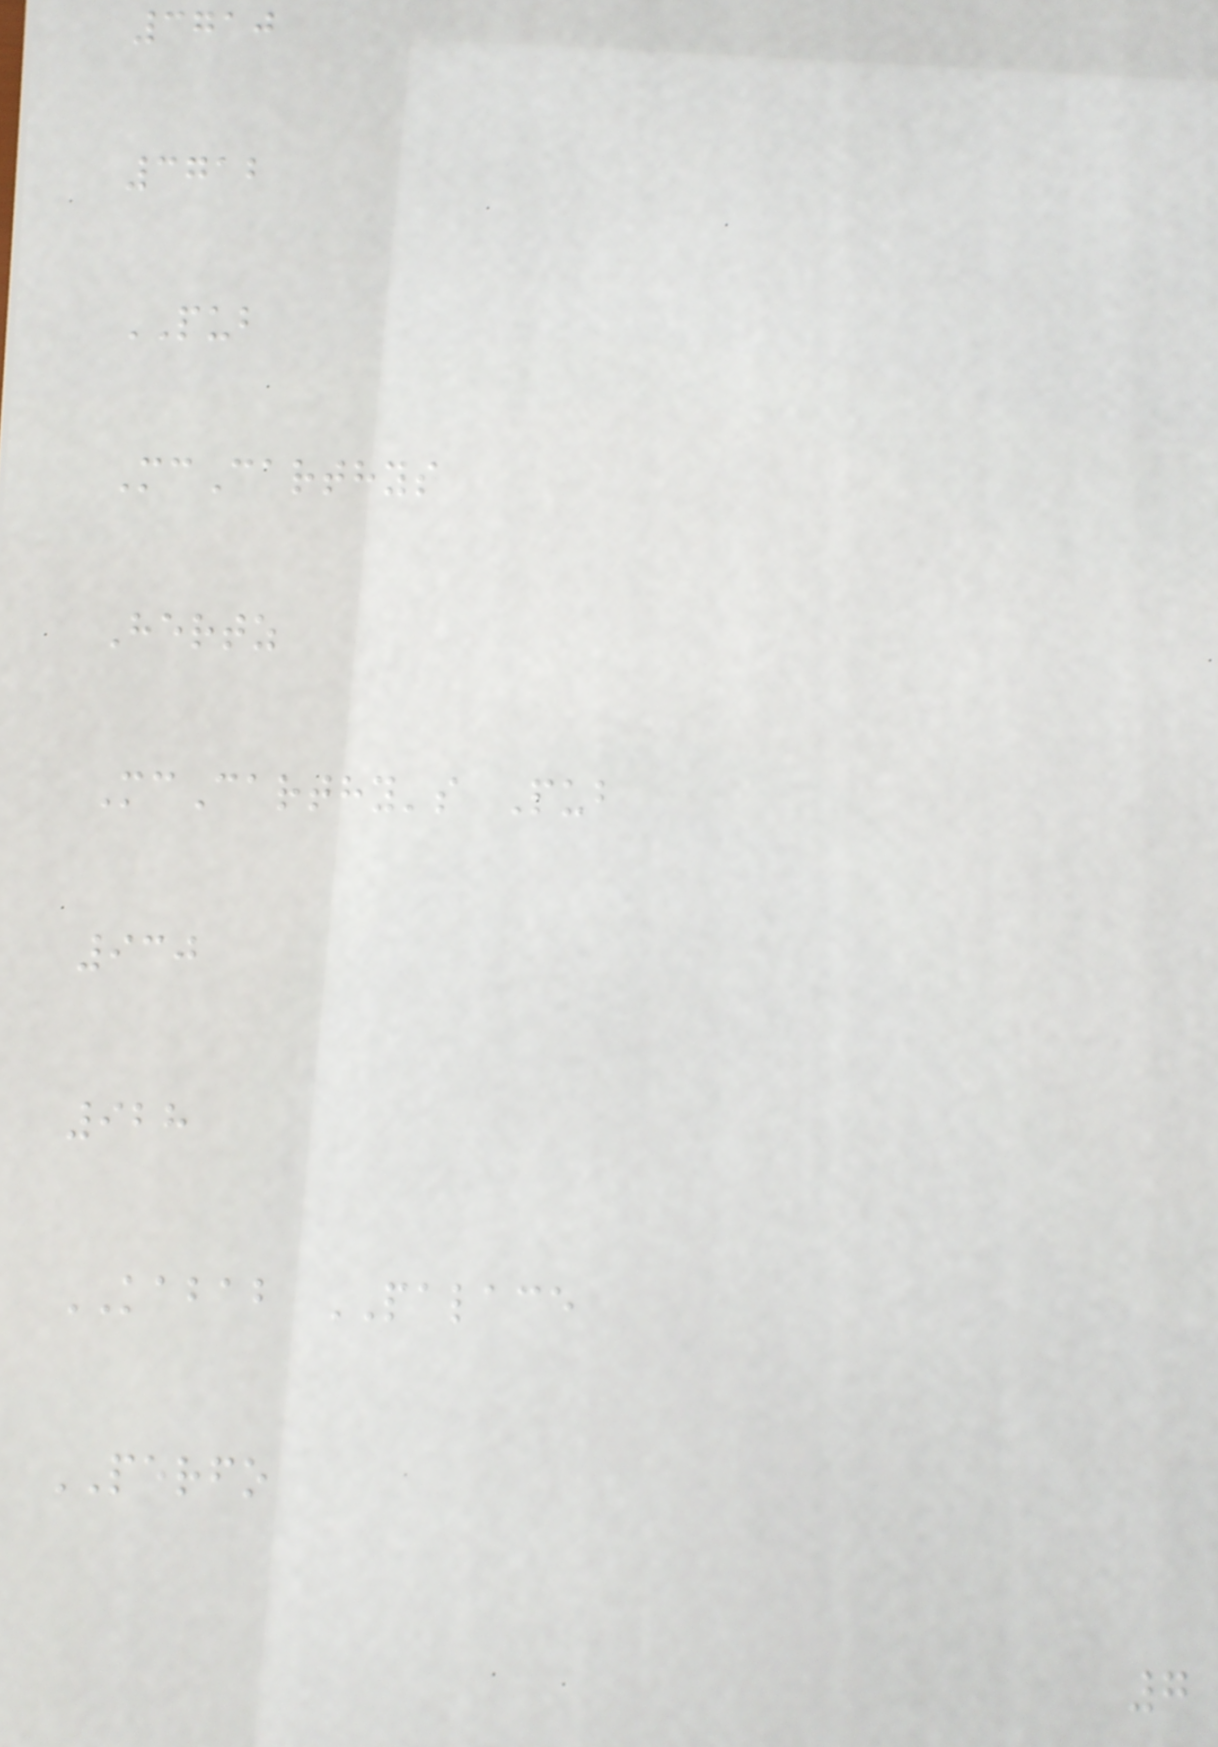3710
3712
PUB
McCarthys
Hertz
McCarthy's Pub
930
928
KABAB PALACE
PERFO
7
